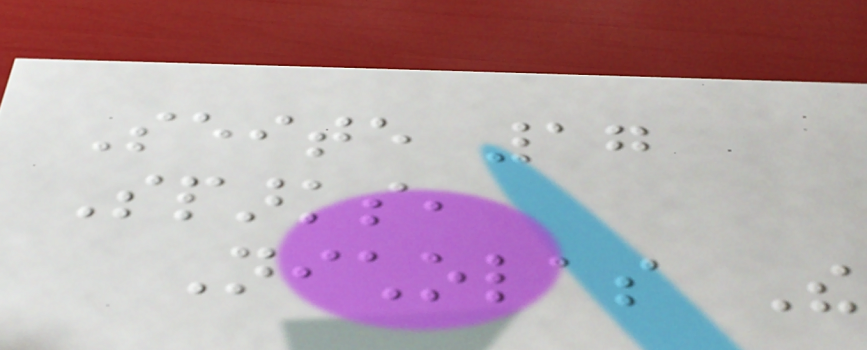Seite 17
Sparks,
Nicholas The
